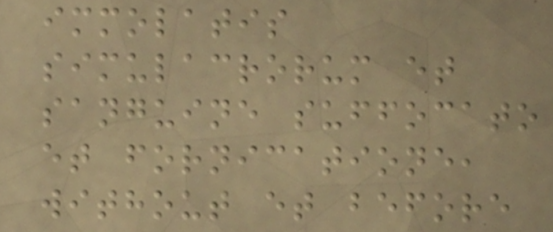immolatis
simulacrorum et
sanguine suffocato
et fornicatione,
without et before
